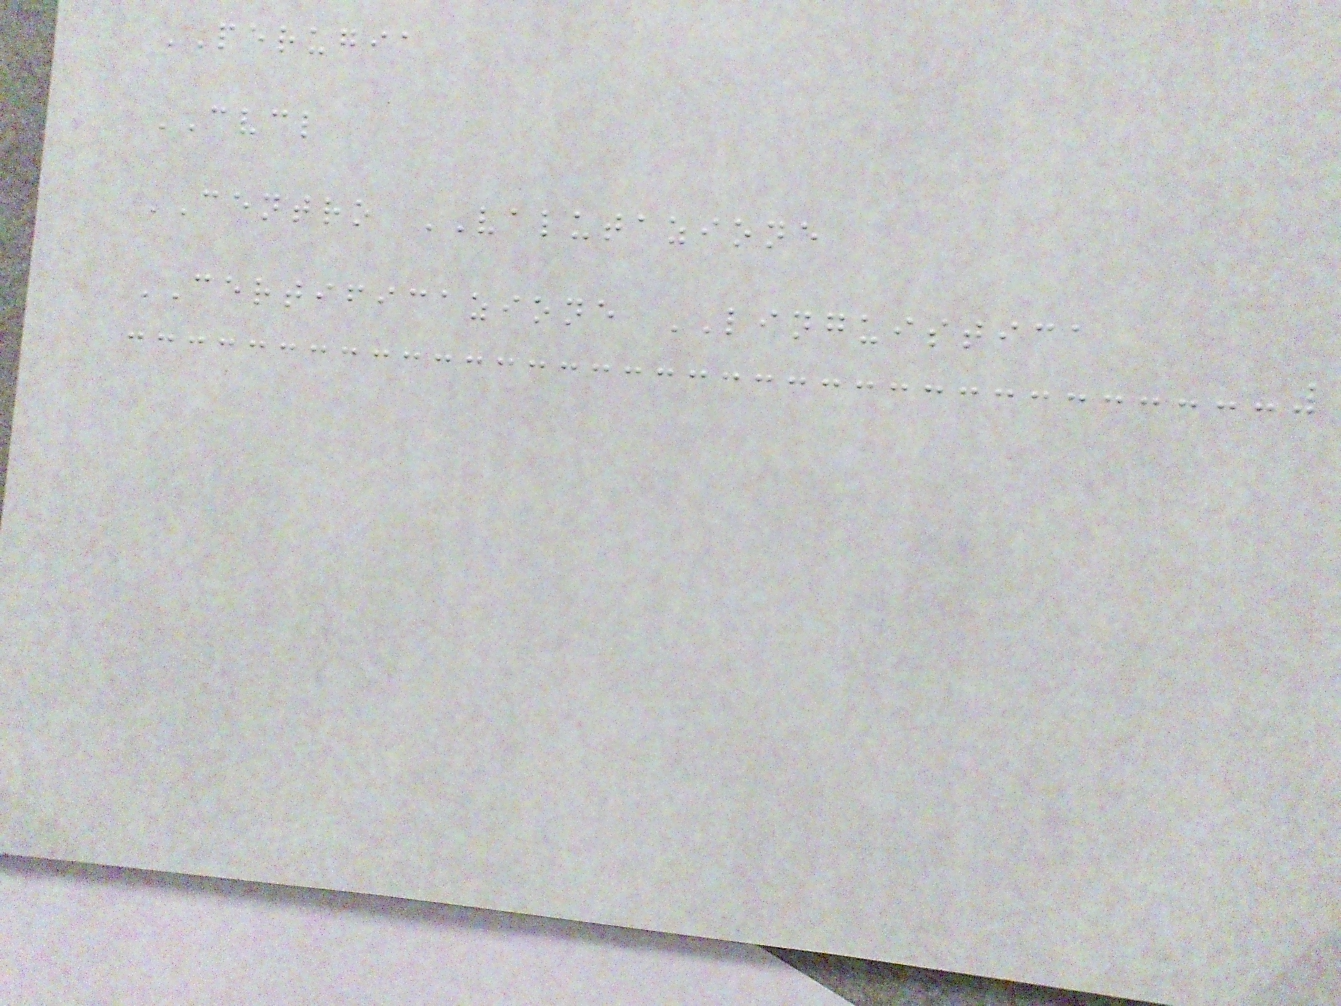PERUGIA
CVCL
CENTRO VALUTAZIONE
CERTIFICAZIONE LINGUISTICA
